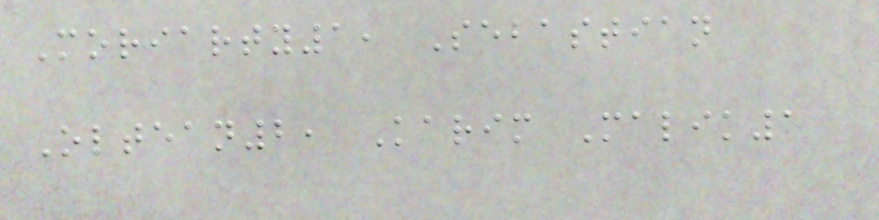Moriarty1, Sebastian
Oltean2, Karim Malik1
